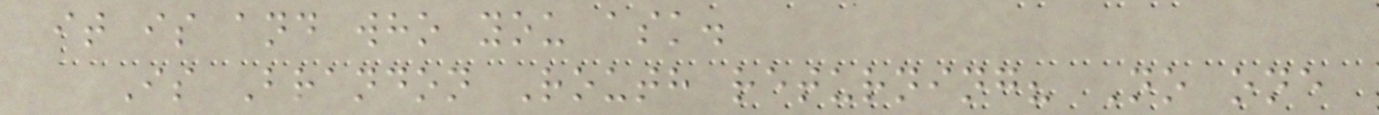it is and who you ask.
Is Brandon Routh returning? No one
